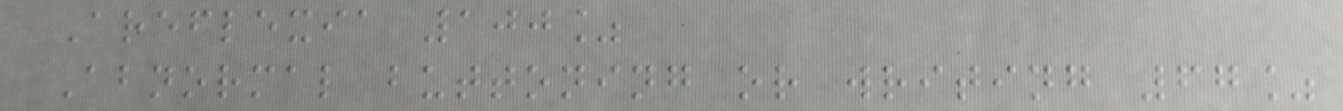Areflexia 100%
Abnormal buttoning or writing 67%
